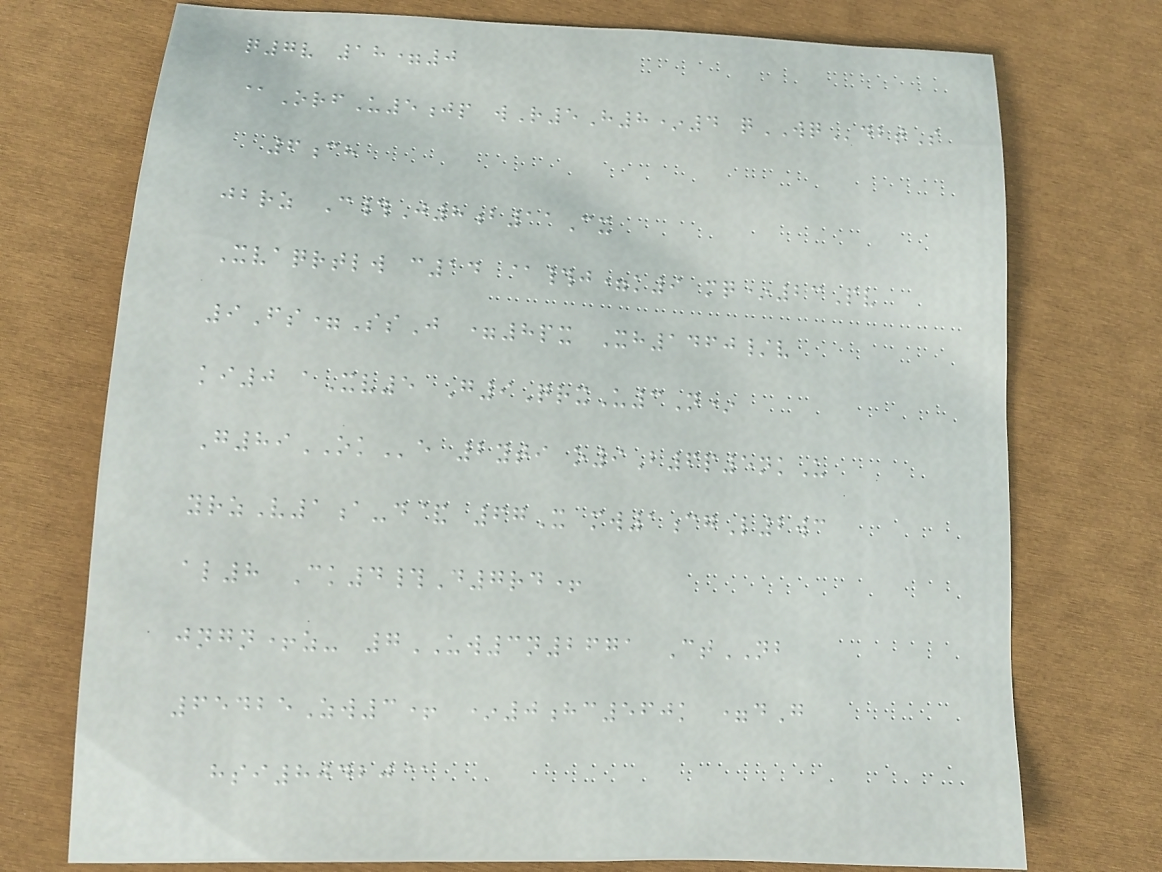q7v 18=0
@OrfU5jp wR5H8*4 qWQdbtS
6ch
jbrz C#J8b11Cx
Xvaqrtlw c14 @#j=k9 mq*23Pv
9Fs=SsJ =8px Xh1460/v
ki0 aXv5 G9QrxU3N*
G89OKe 2yti o9B6p5nkU
yrzV1a-d& 67X mw1cgL2wc
al8 Ck4#D7rd+
jngn+z- 7UW3n2671 CtNB
65425Zw3+ *0hc560k =dG
hsi80420@
